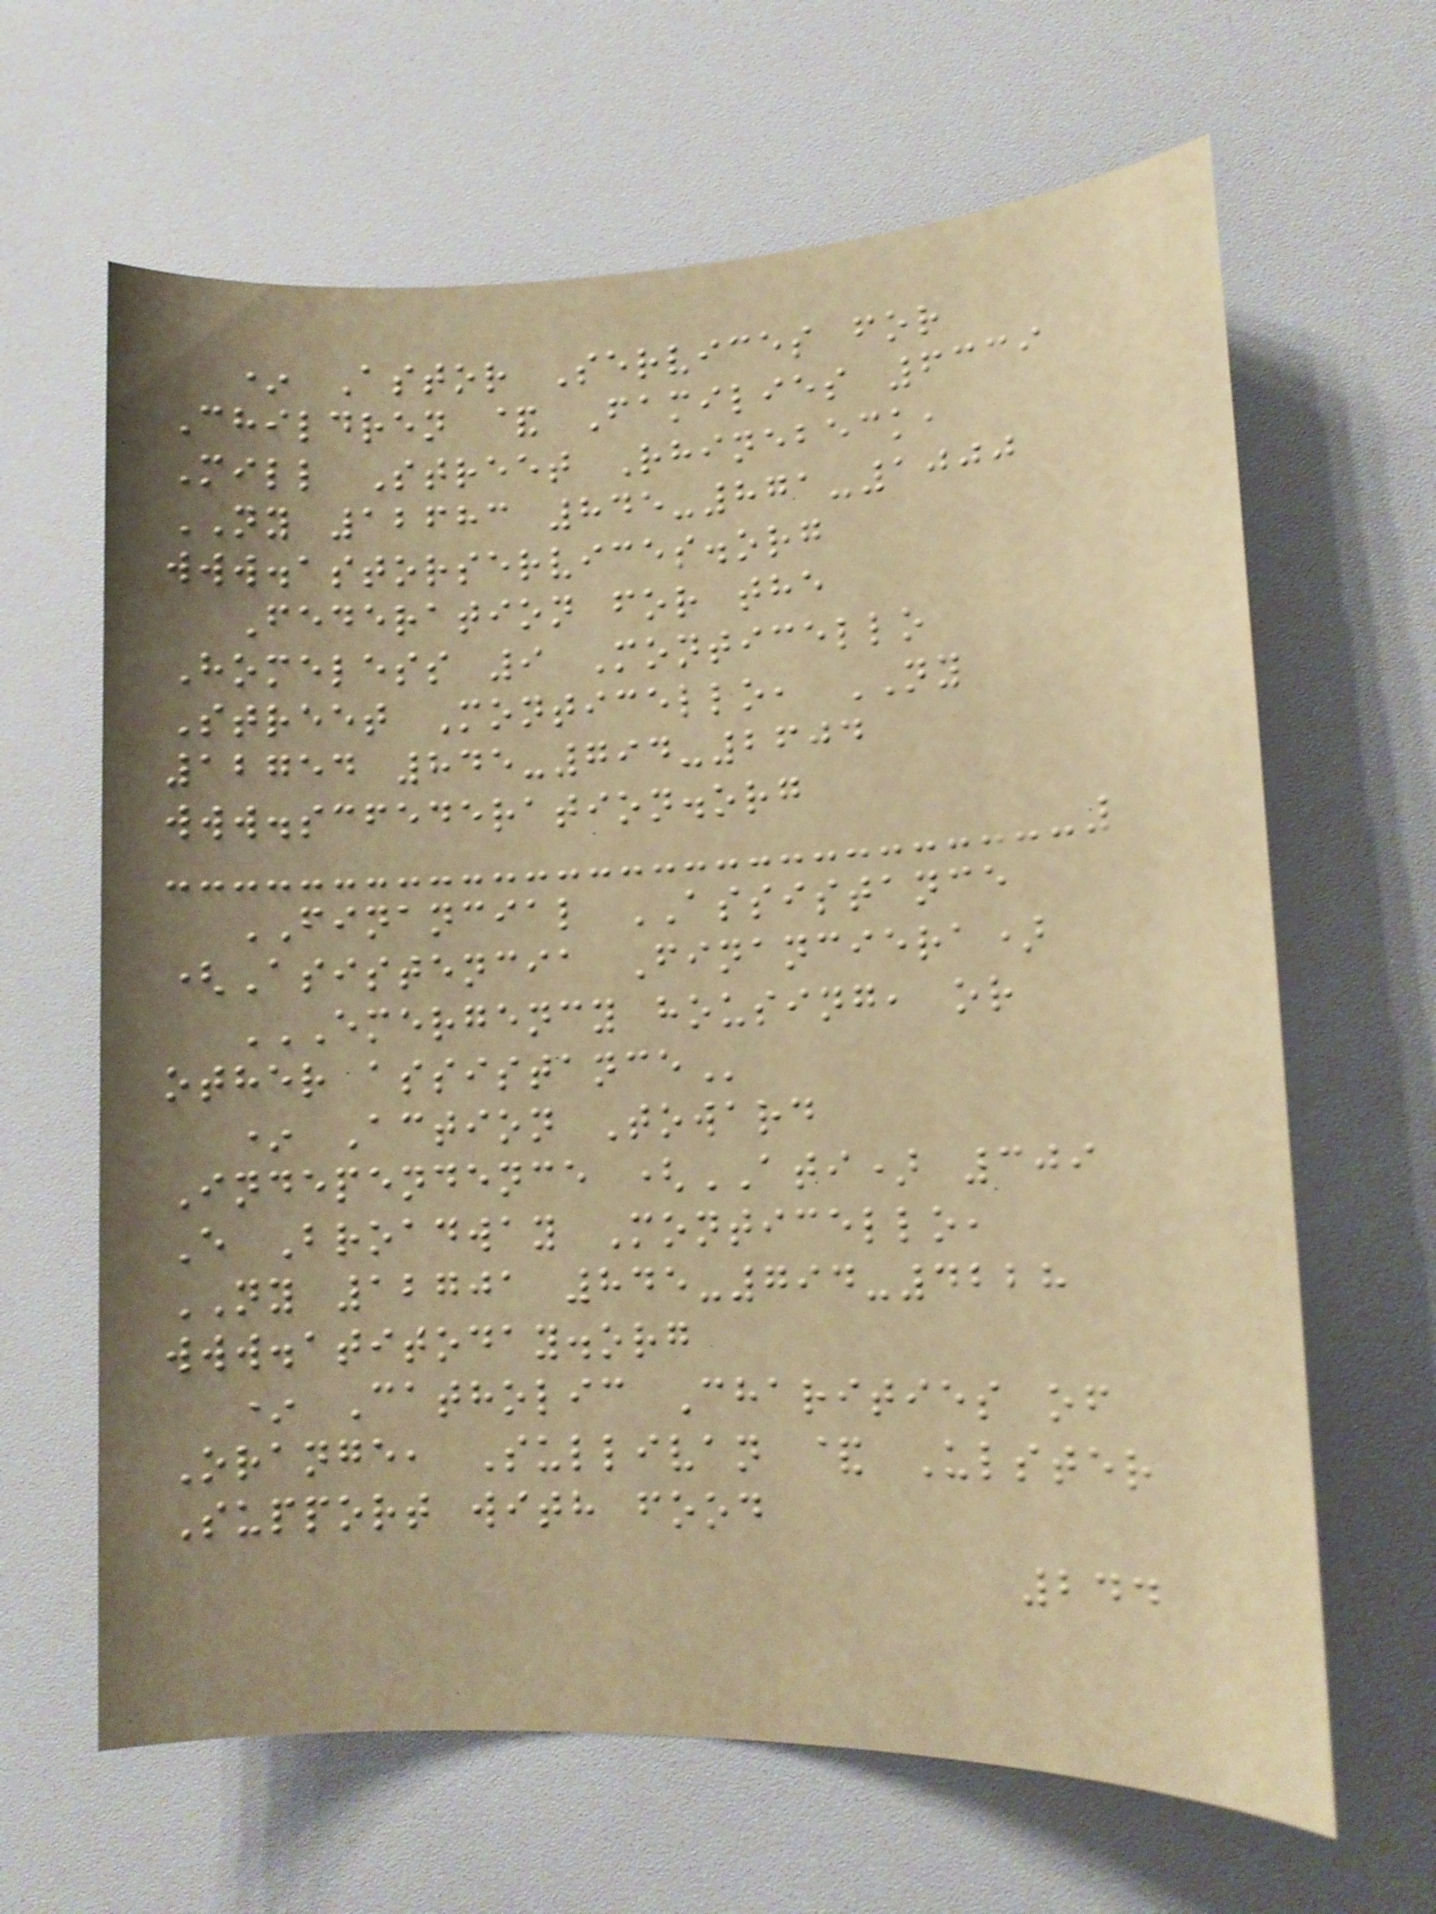* Astor Services for
Children & Families 6339
Mill Street Rhinebeck,
NY 12683 845-871-1000
www.astorservices.org
Federation for the
Homeless 9 Monticello
Street Monticello, NY
12754 845-794-2604
www.scfederation.org
FINANCIAL ASSISTANCE
(Asistencia Financiera)
EMERGENCY HOUSING, OR
OTHER ASSISTANCE
* Action Toward
Independence (ATI) 309
E Broadway Monticello,
NY 12701 845-794-4228
www.atitoday.org
* Catholic Charities of
Orange, Sullivan & Ulster
Support with food
244
